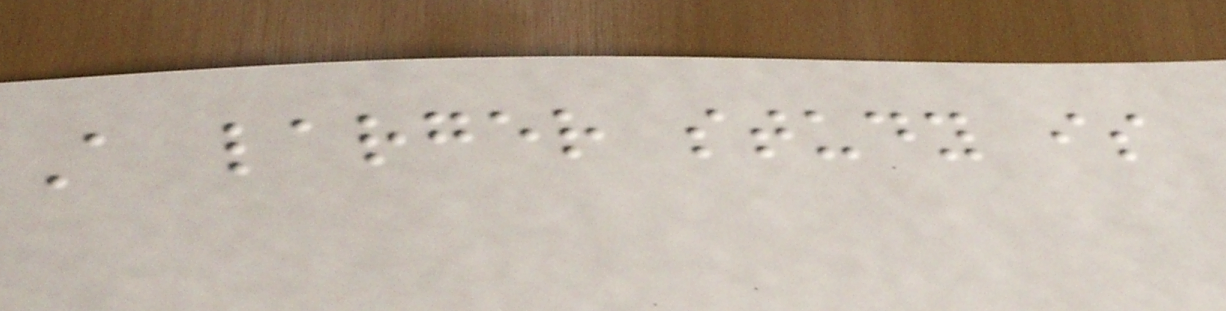A larger study is
